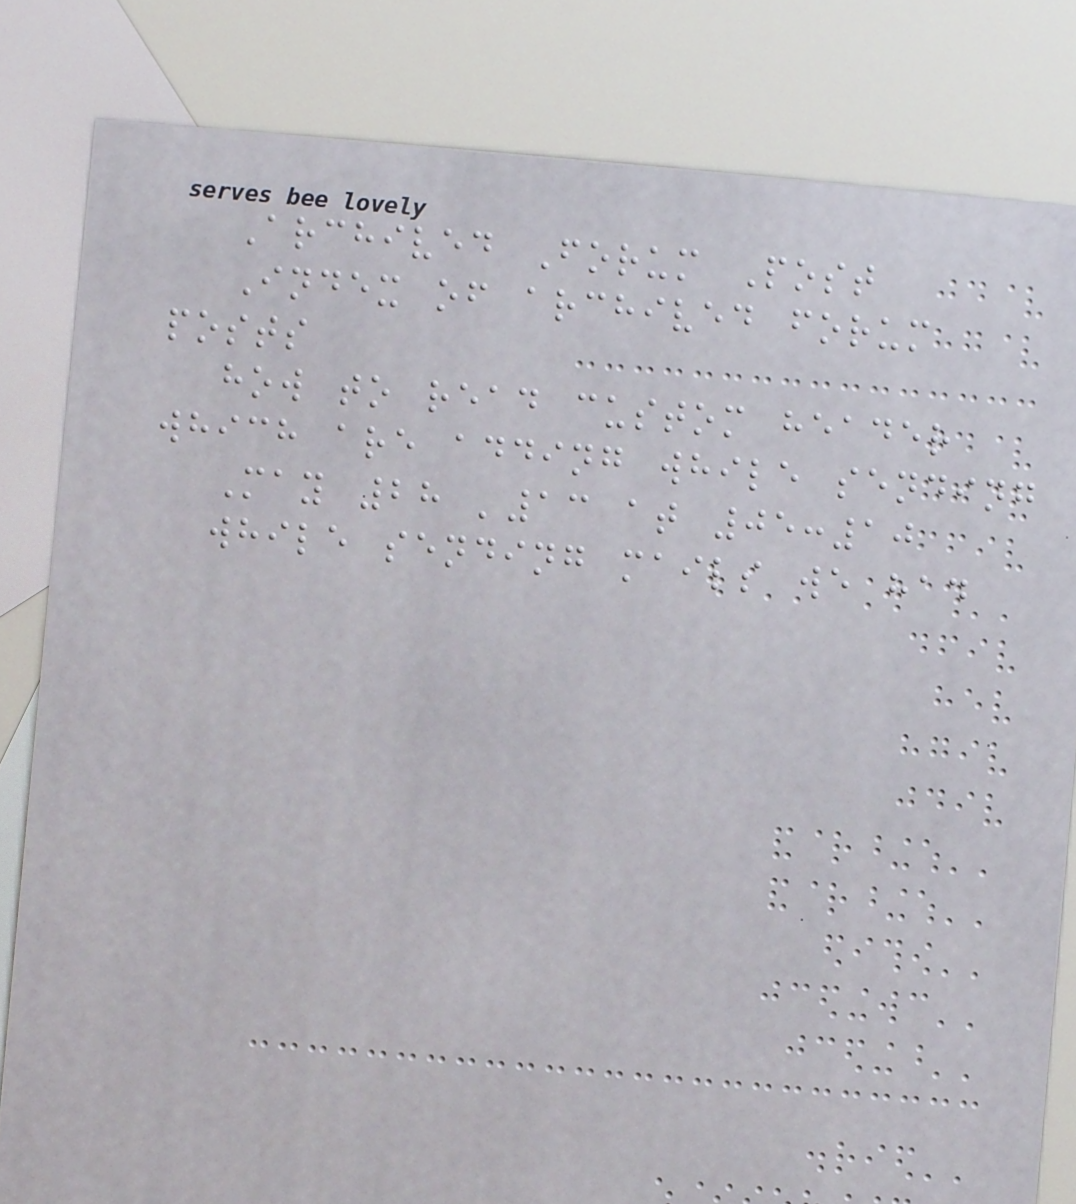Archived Forum Post
Index of archived forum
posts
how to read custom header
which are adding while sending
May 28 '13 at 05:10
while sending mails we had
